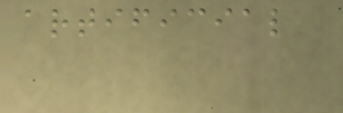artificial
